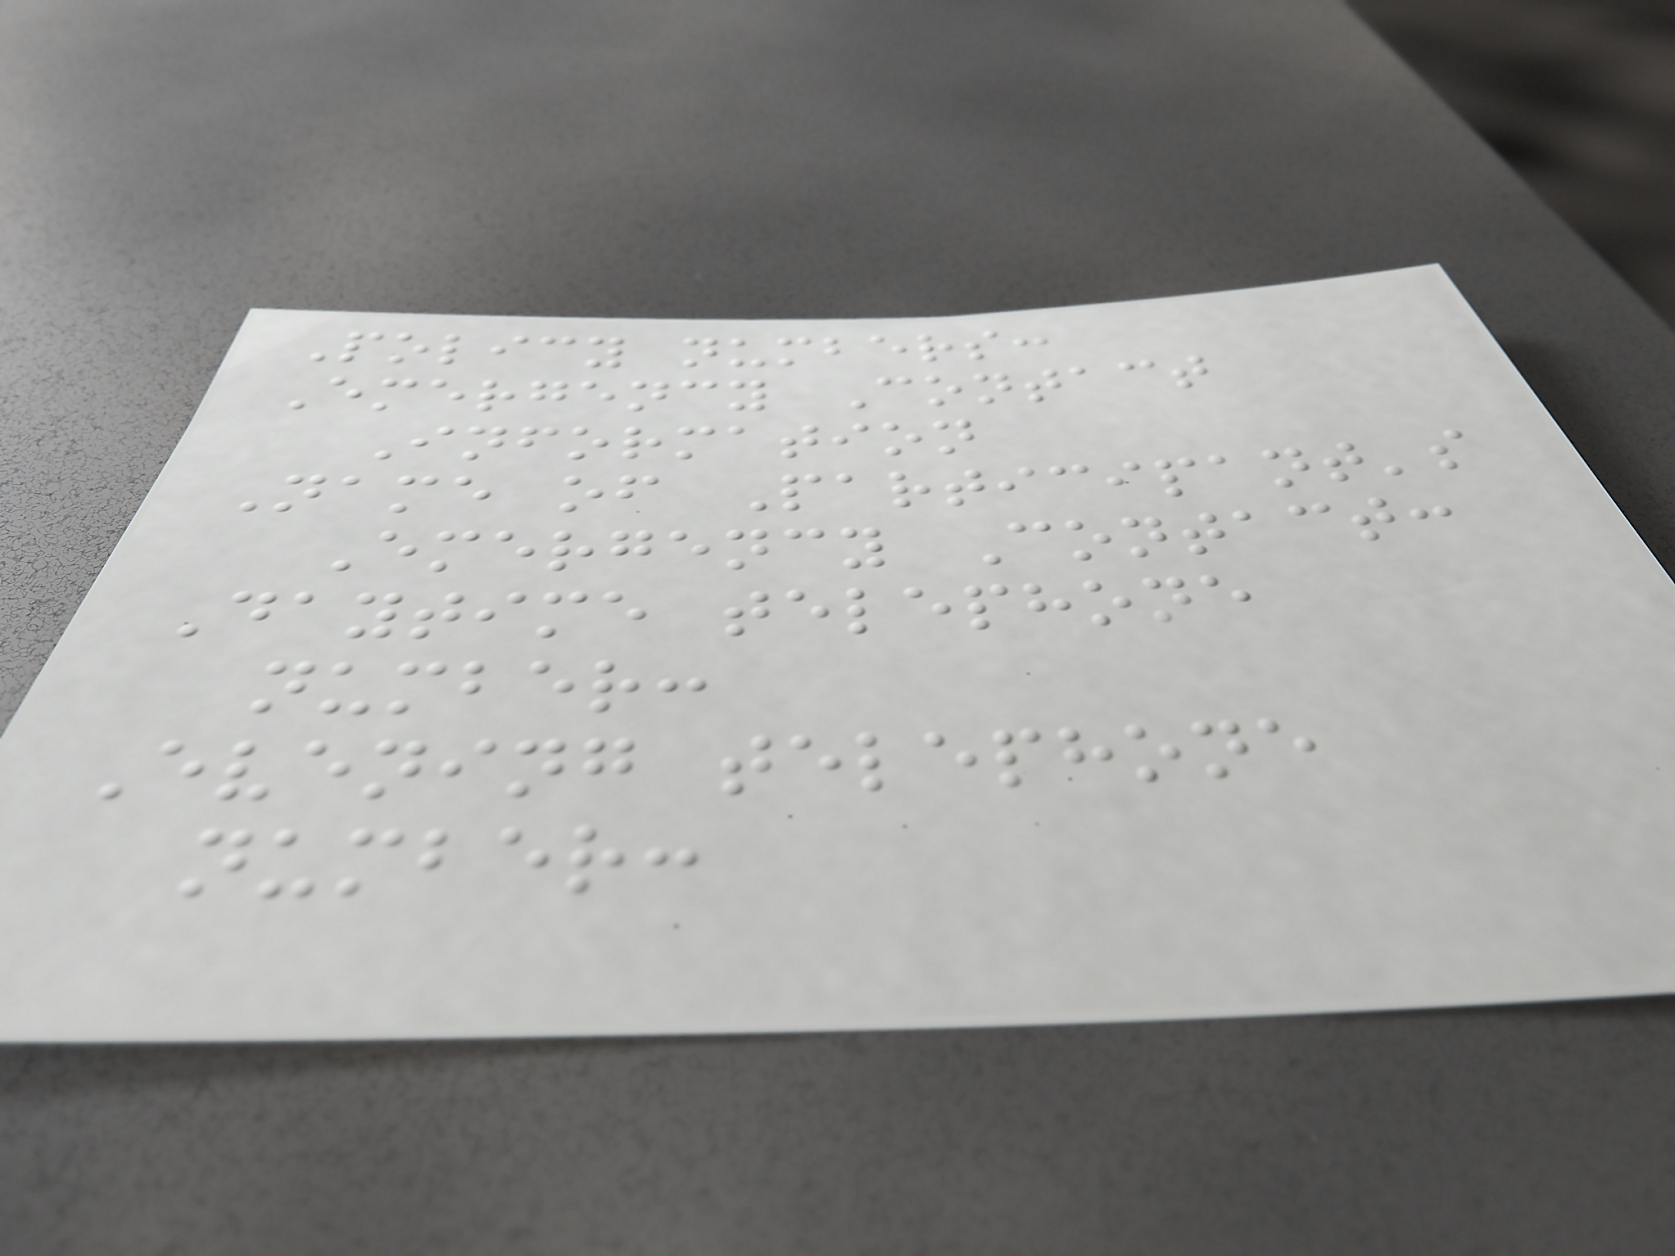Policy numbers:
Emergency Contact
Information
Name of Participant's
Emergency Contact:
Daytime telephone
number:
Evening telephone
number:
